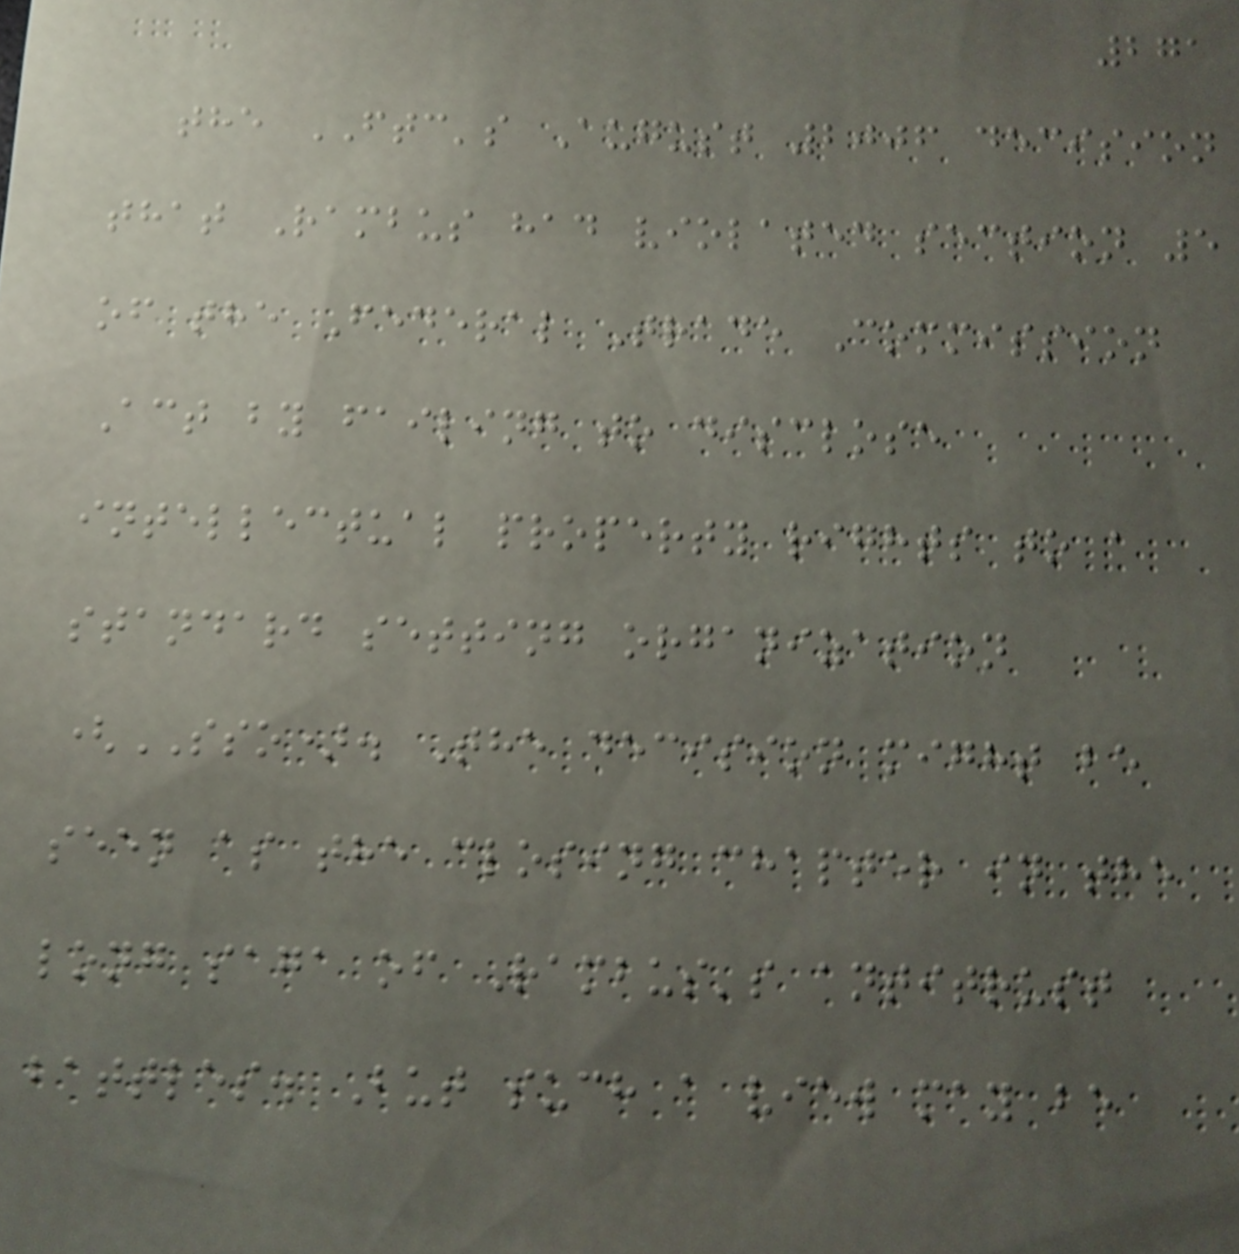271
the FTC's August 2006 decision
that Rambus had violated section 5
of the Federal Trade Commission
Act by failing to disclose
intellectual property rights to a
standard setting organization
(SSO). The decision might be
seen as the closing chapter in the
long saga of Rambus's antitrust
battles. But such a view may be
